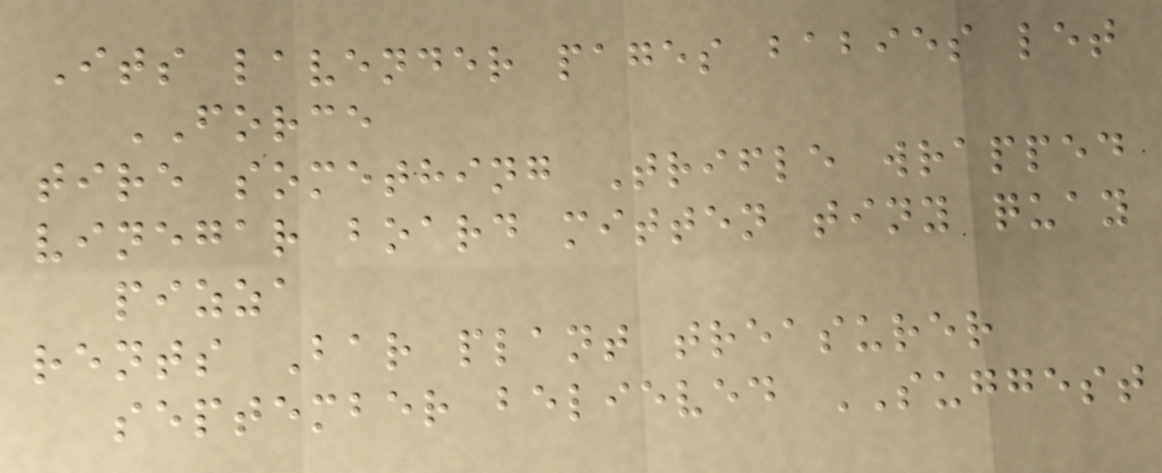Its lavender pages babies let
FORCE
tire something Trifle wrapped
vinegar board mitten tiny quay
pizza
rents Bar plant treasurer
september believed SUGGEST
